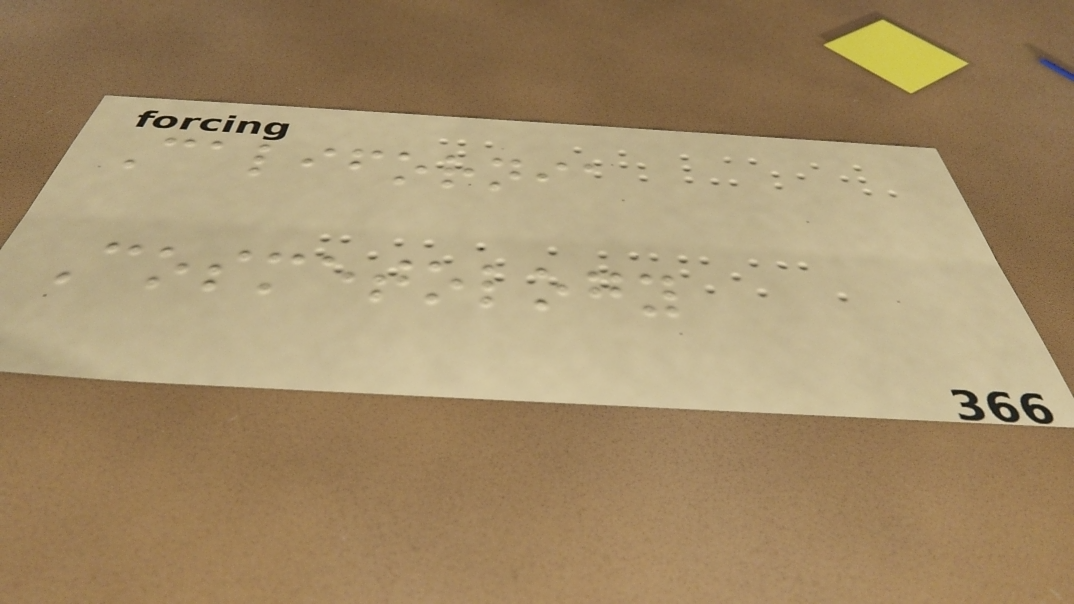California
Cosmetology
